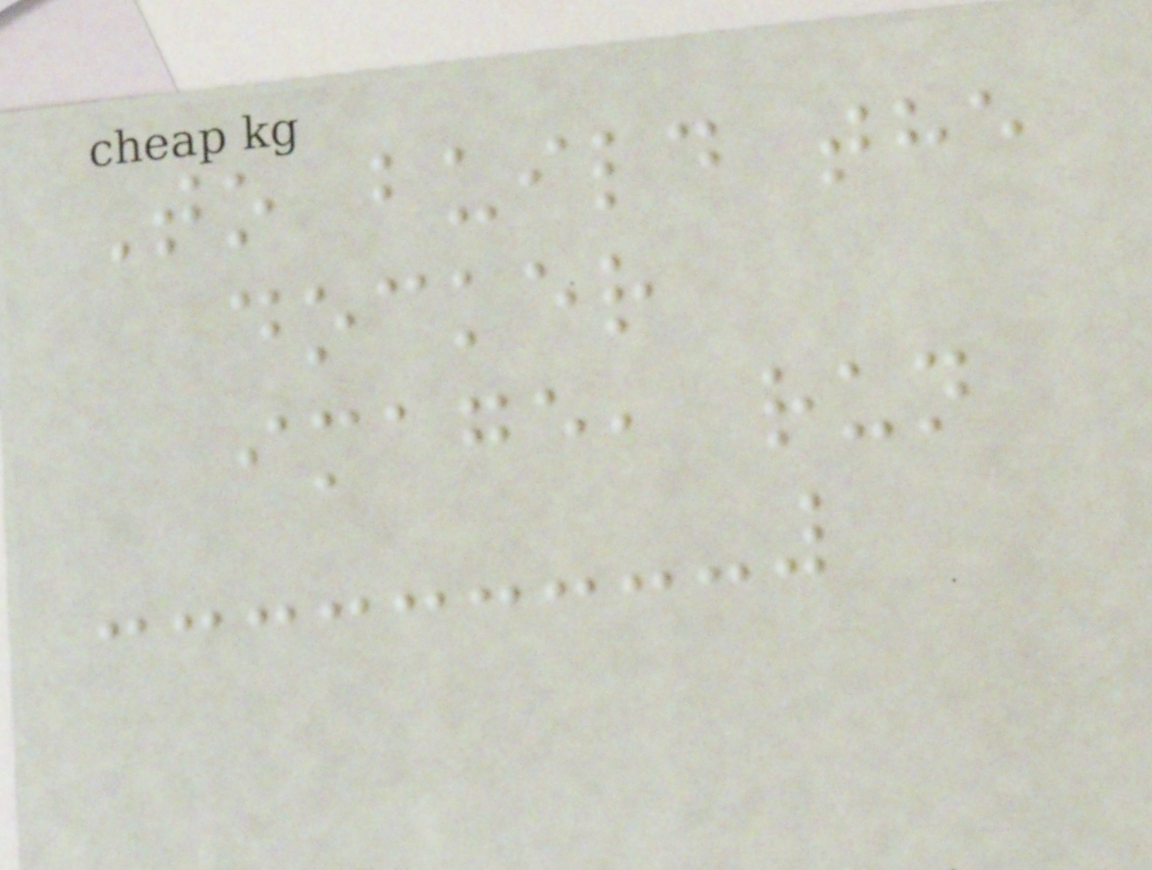To build the
docker
image, run
